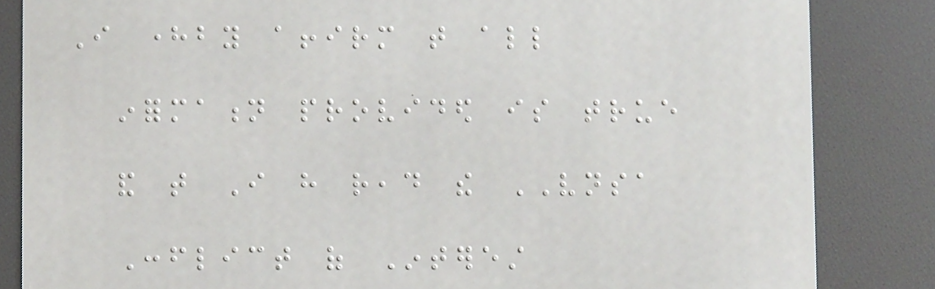I hereby affirm that all
information provided is true
and that I have read the VNSA
Conflict of Interest
